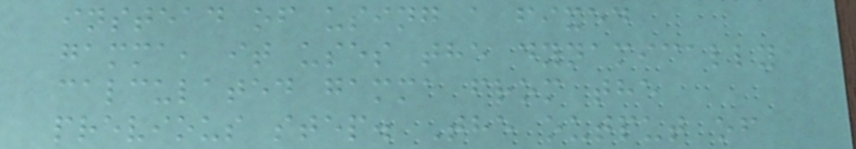instead of using a fixed
gamma, it uses the dynamically
calculated gamma from the
previous step. The output of
